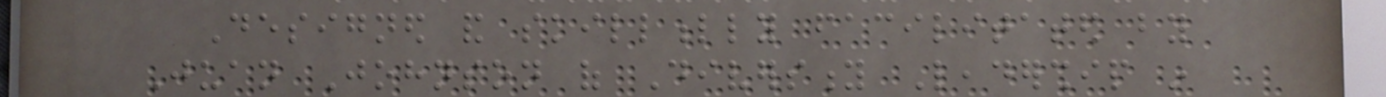Designed and skillfully facilitated by
Juan Johnson of Diversity Leadership in
